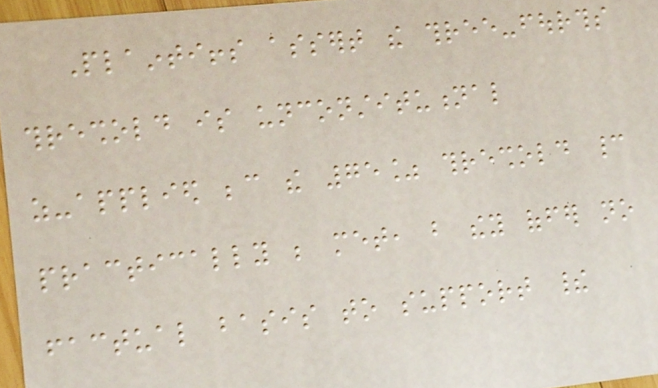Plaintiffs assert the three-fourths
threshold is unconstitutional
as-applied because the 75% threshold cannot
practically be met, but they offer no
factual basis to support their
